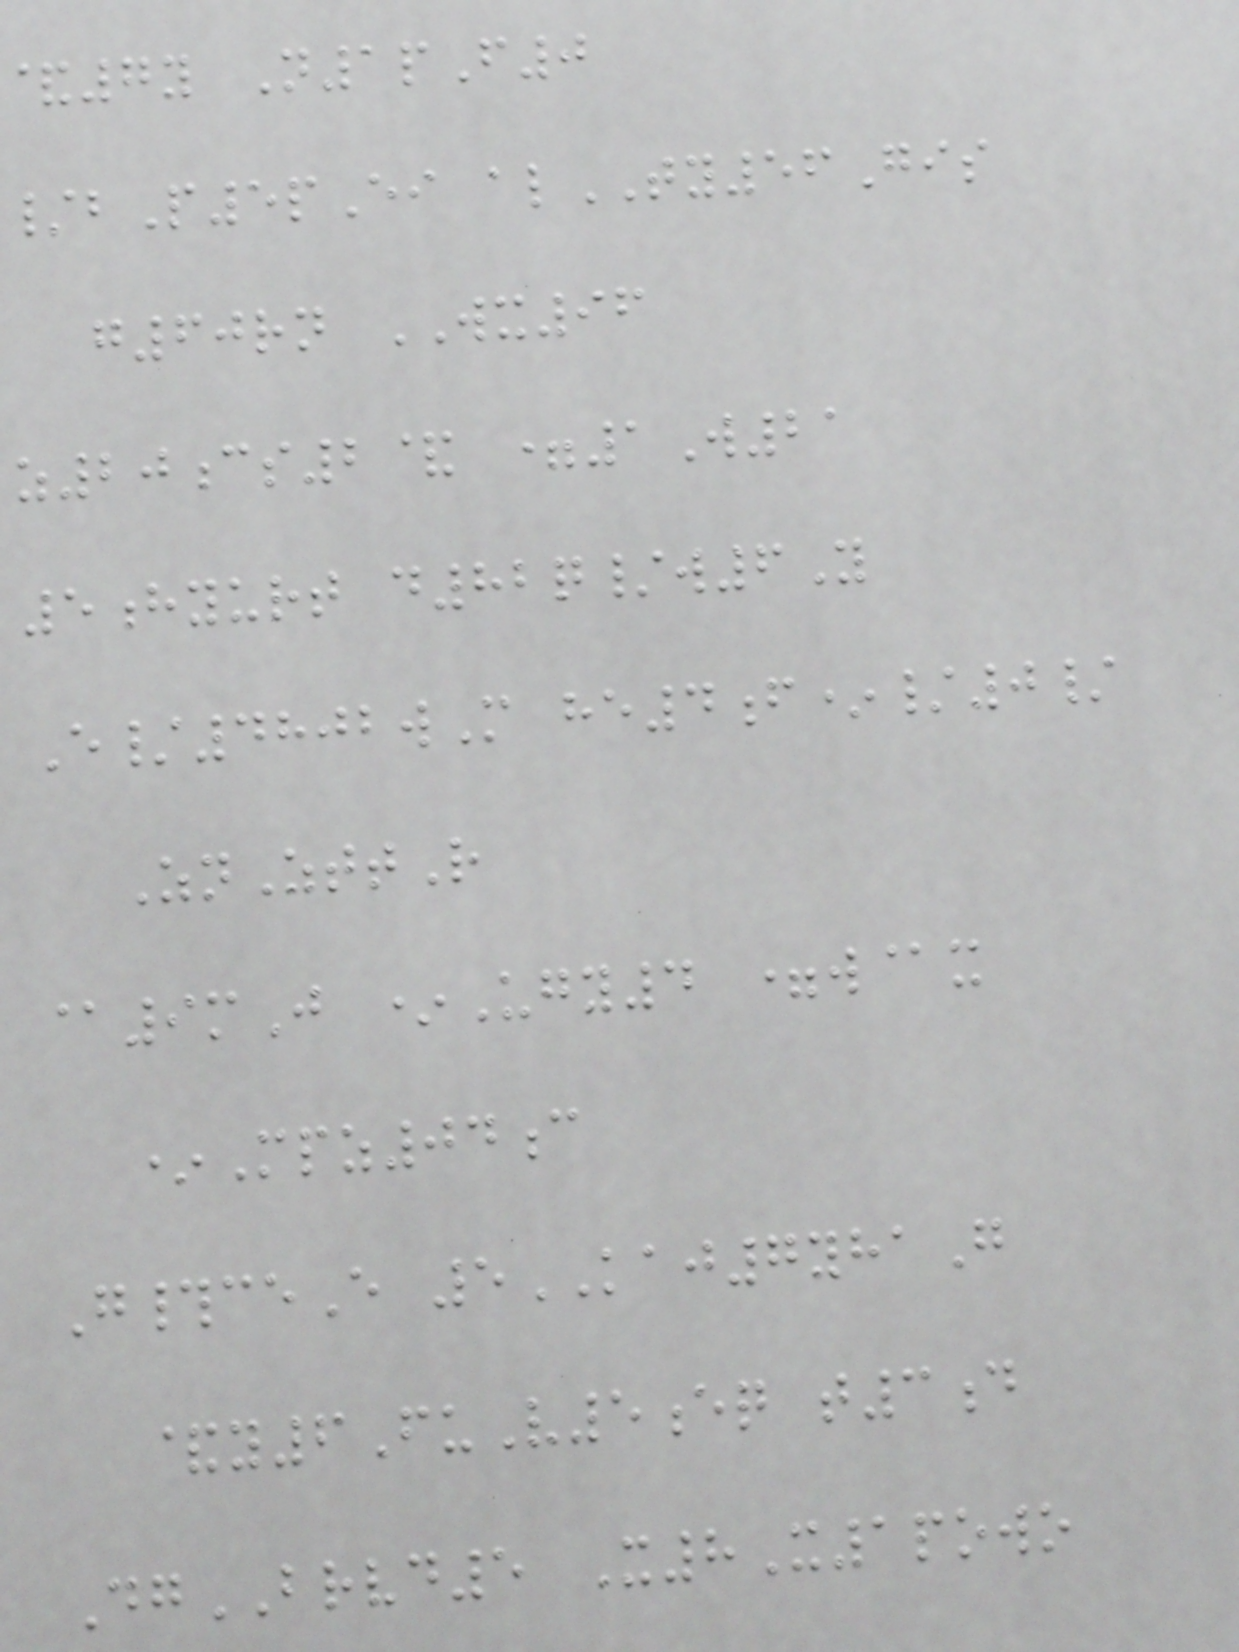7y N1pF0
/bP5pEi alTY56Gis
g60rn WX96
z20cs2& =1W21
5hyurt d82q/w6Y
E/4802wM he4f*/0/
ZnZttR
@9mJ *Ugy4 =w@x
*Mpz04c
G#ceE 5KAJ7yhaG
&y6FuV5eq t3d
DgBRVD5 X8X1powo
